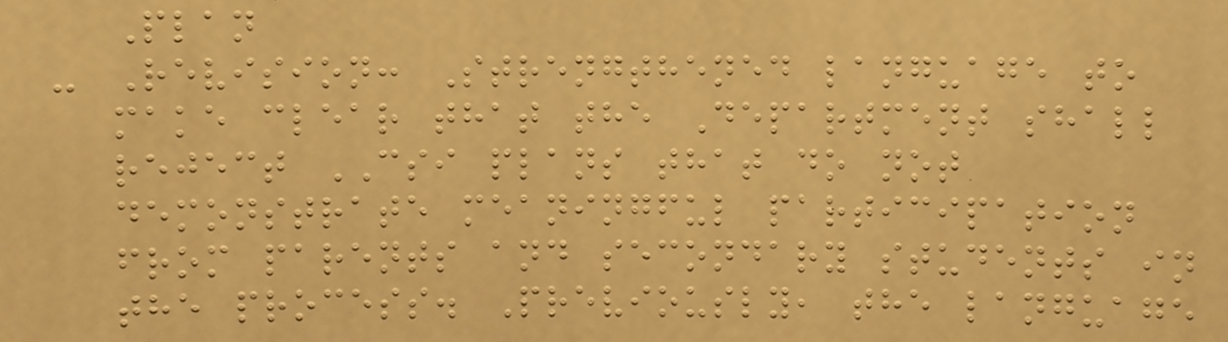Plan
- Revision: Strengthened language to
make clear that the Department shall
reject CSI plans that do not
demonstrate meaningful participation
from parents and secondary students in
the process. Previously, the language
